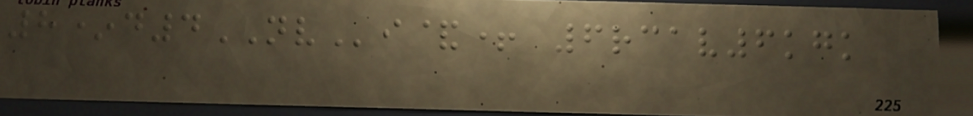8*d4NVi&+ 6rcav6kgk
